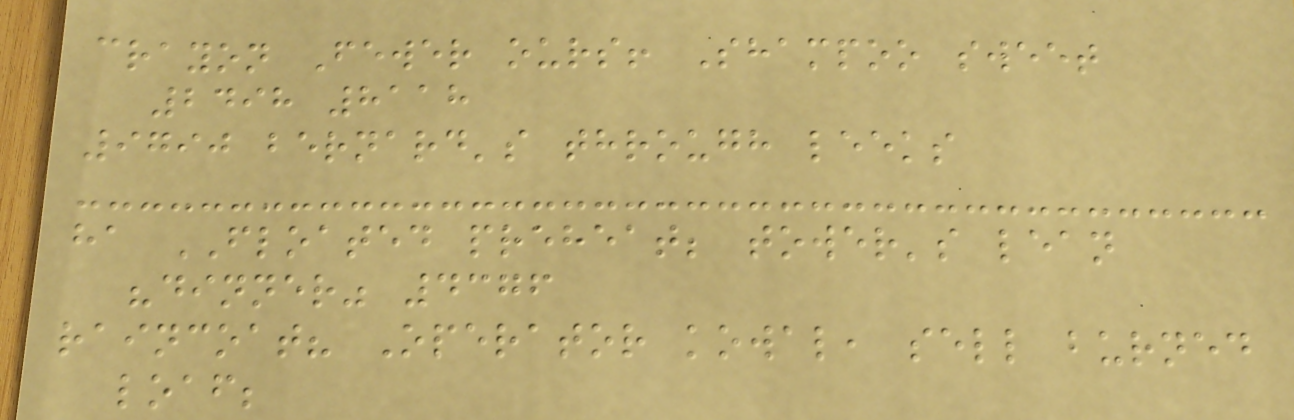crayon Fewer ours! Shampoo sweet
2498 8118
9790 bernard's through leeks
ha FLOATED preheat; tower's lean
"dinner" 4376
raincoat? Operator kowal, sell burned
loaf;
